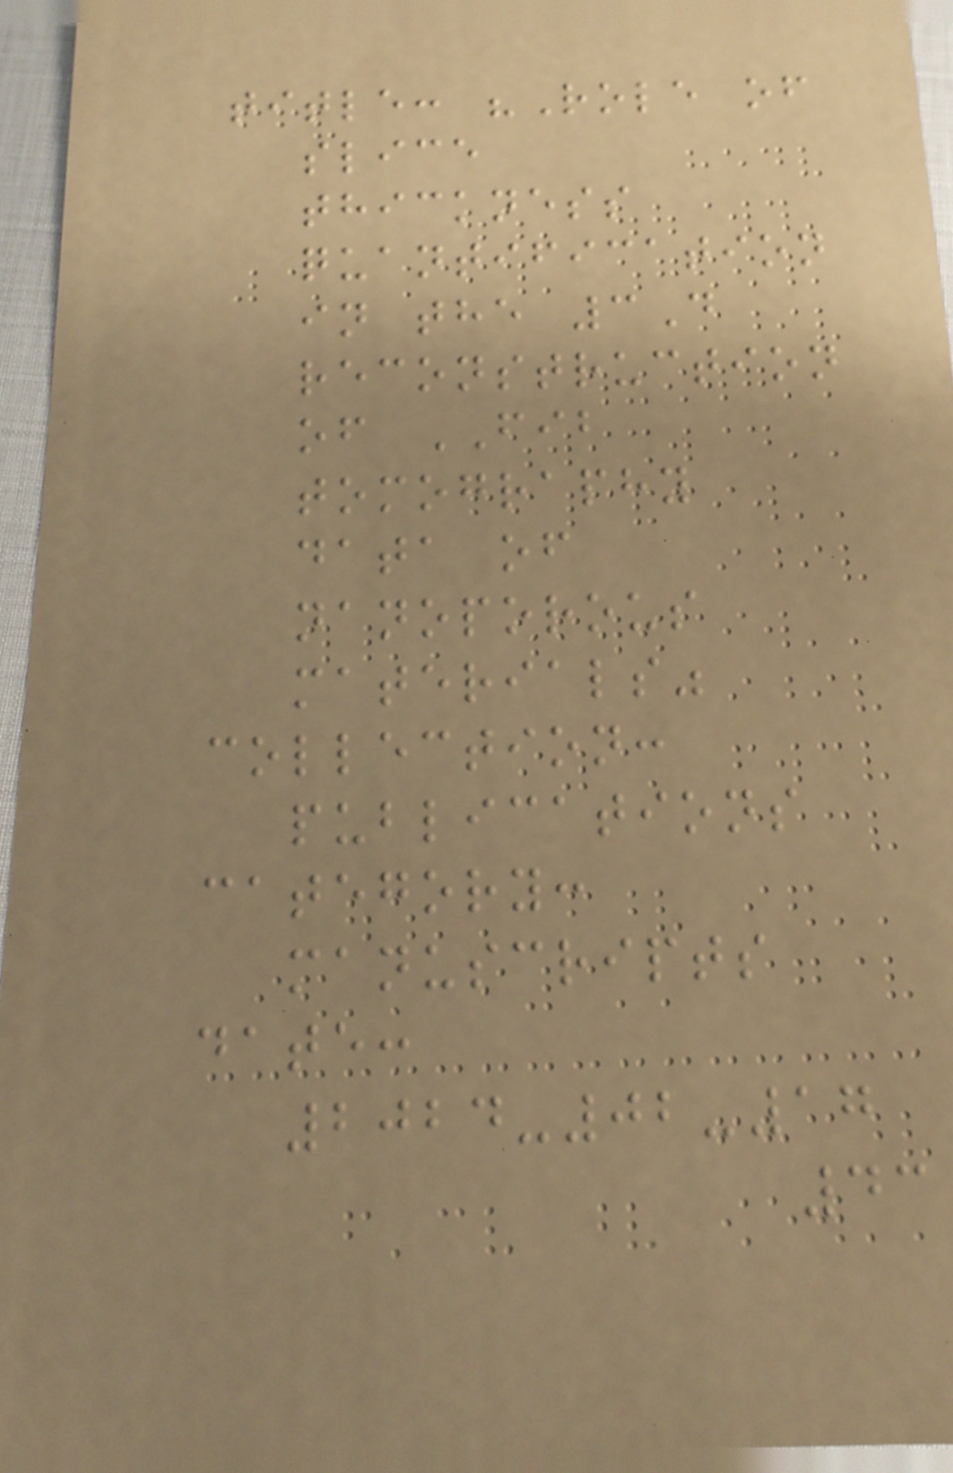title: "Role of
slice
thickness
quantification
in the 3D
reconstruction
of FIB
tomography
data of
nanoporous
materials"
collection:
publications
category:
manuscripts
date:
2024-02-17
43
